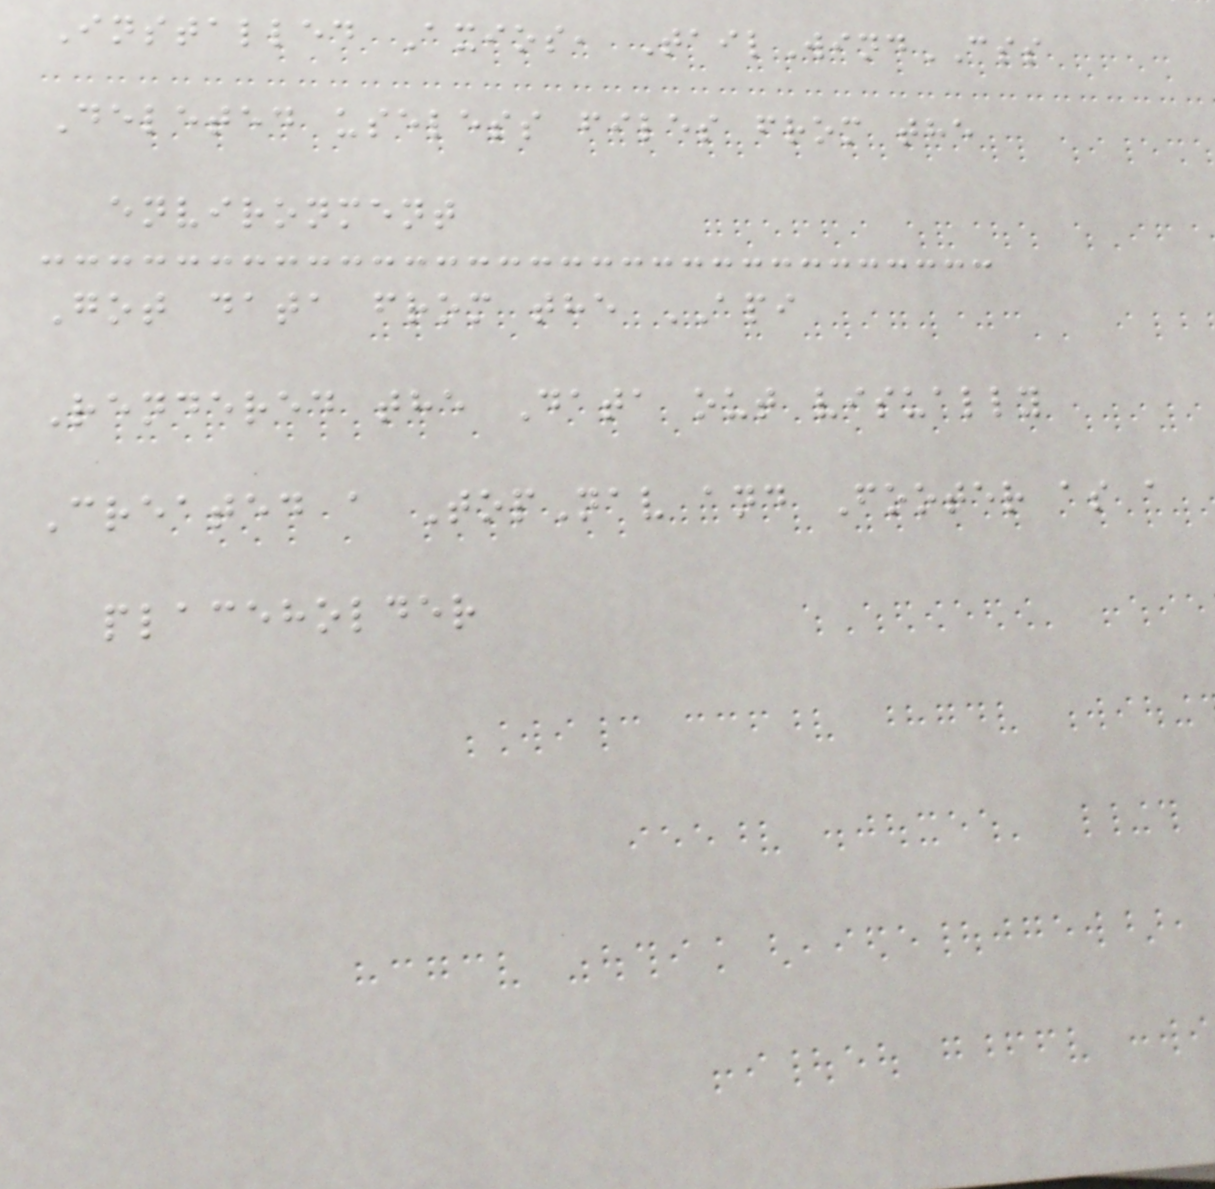Installed Axios, TailWindCSS
Deleted useless files from the
environment
Got data from the API
Rendered the Data out visually
Created a TopNav and Footer as a
placeholder
